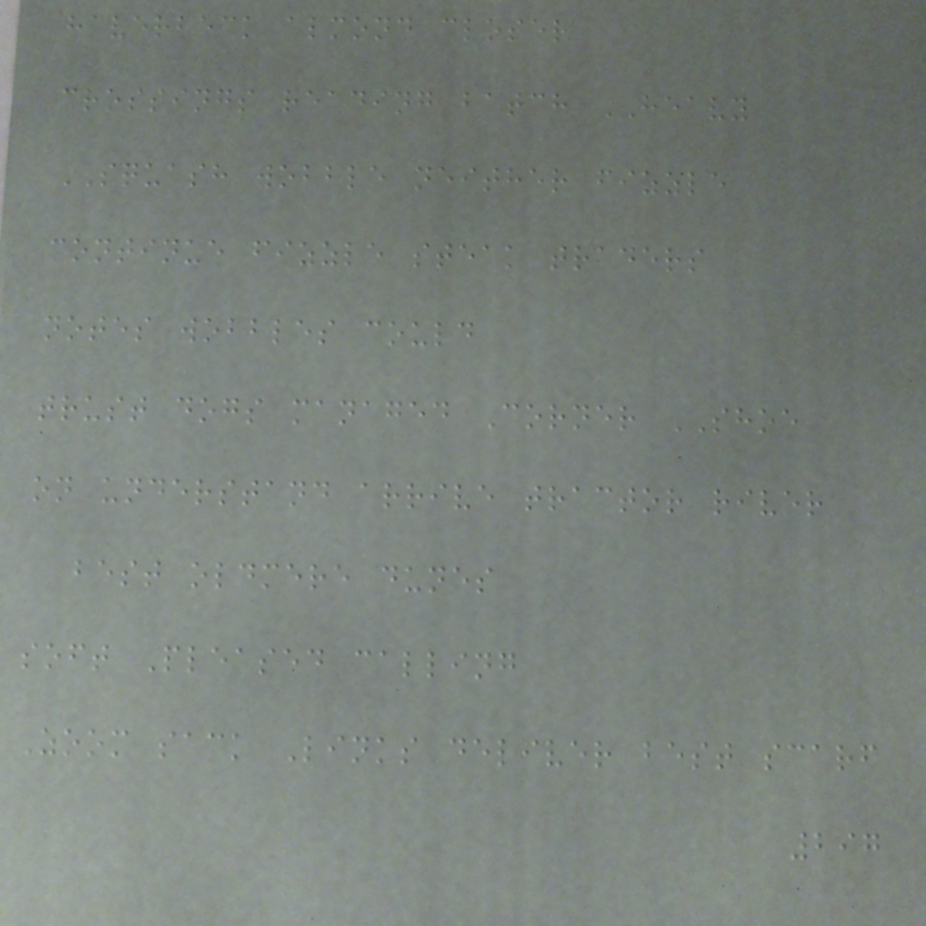haverbeck almond closer
crossings reading batch HEAVY
SQUASH wobble neither fizzle
continue fizzle steak traders
notes wobbles could
trust dogs managed Corner SHOE
on understand arrive tractor river
best oldmere dunes
soft Pleased calling
Zoom sack Links deliver best scarf
297
